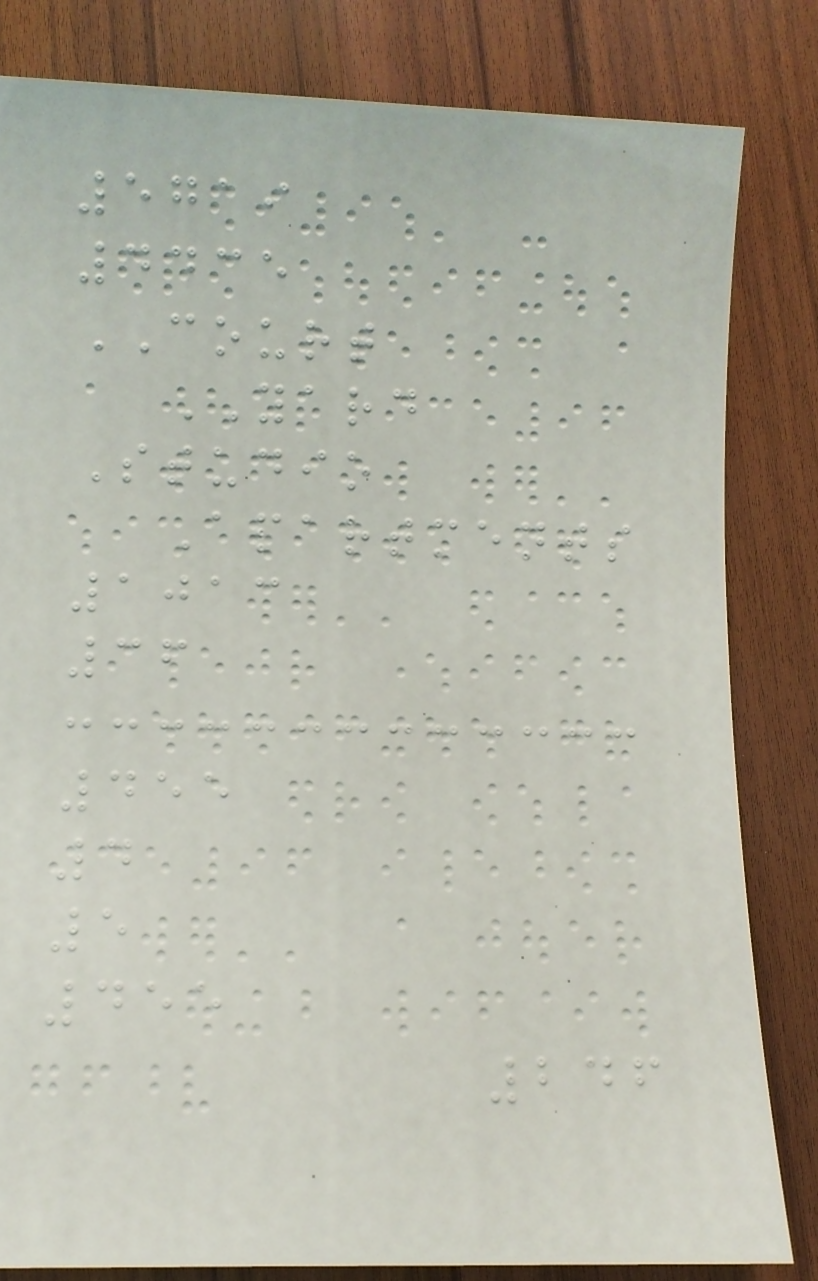5719
4435
COURT
YARD
Studio
Apartments
1013
36
455
4
5
455
246
